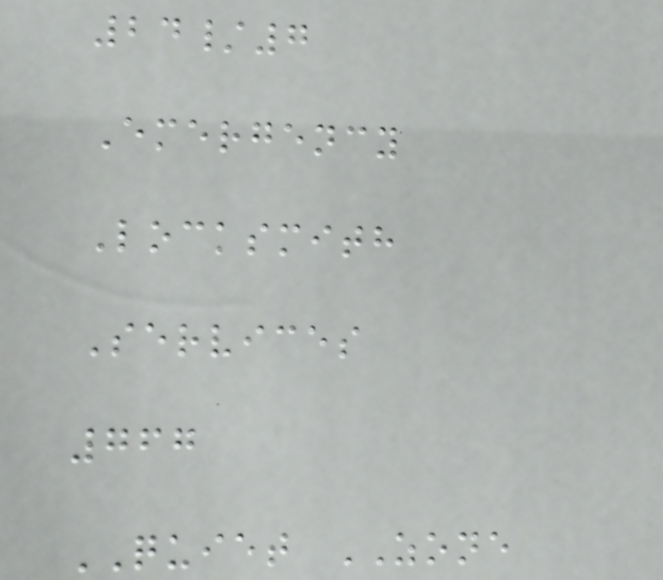24/7
Emergency
Locksmith
Services
767
QUIET ZONE
